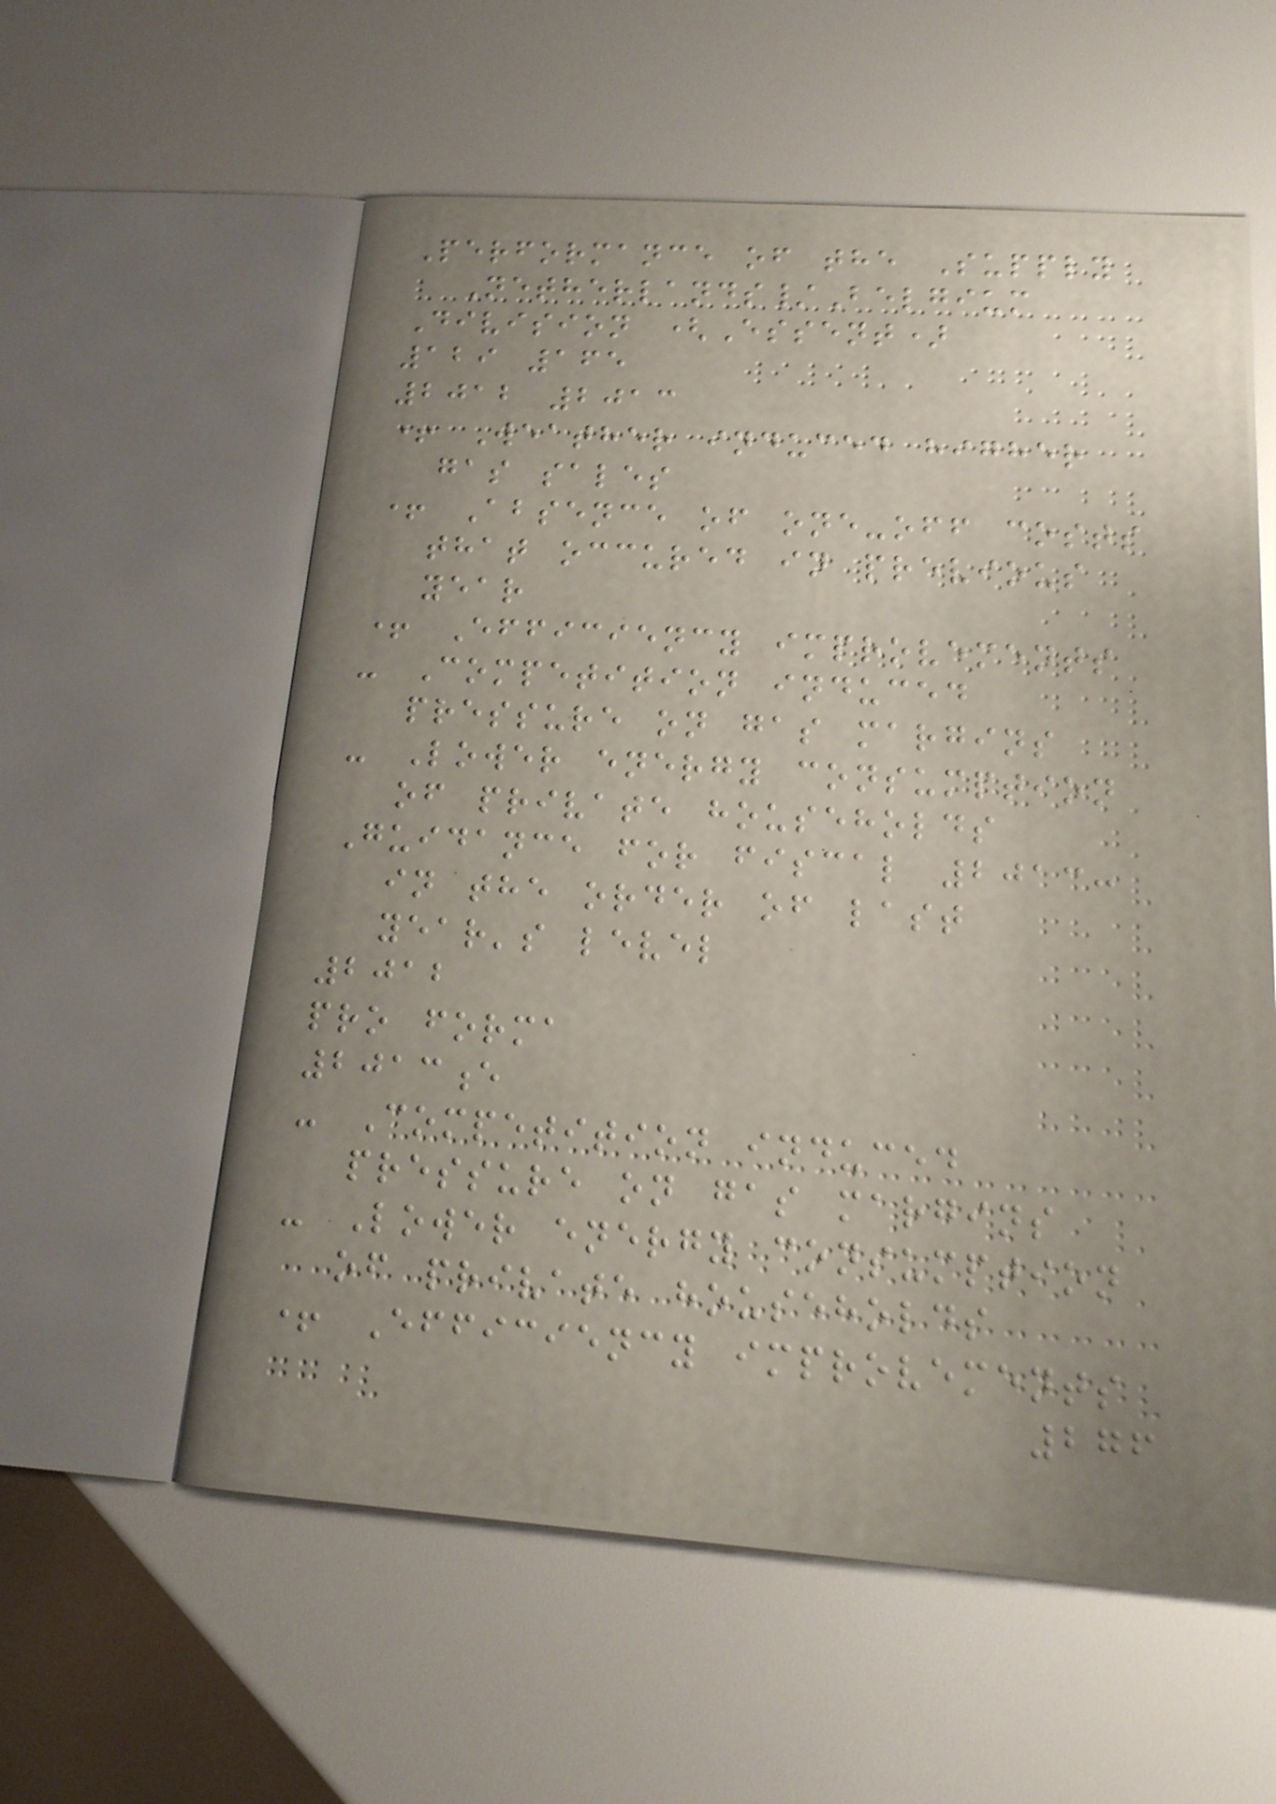Performance of the Supply
Netherlands/Belgium
Division (Essent)
129 165
2012 2013
+ Weather induced higher
gas sales
+ Absence of one-off costs
that occured in previous
year
+ Efficiency improvements
- Competition induced
pressure on gas margins
- Lower energy consumption
of private households
Guidance for fiscal 2013:
in the order of last
year's level
2012
pro forma
2013e
- Competition induced
pressure on gas margins
- Lower energy consumption
of private households
+ Efficiency improvements
276
